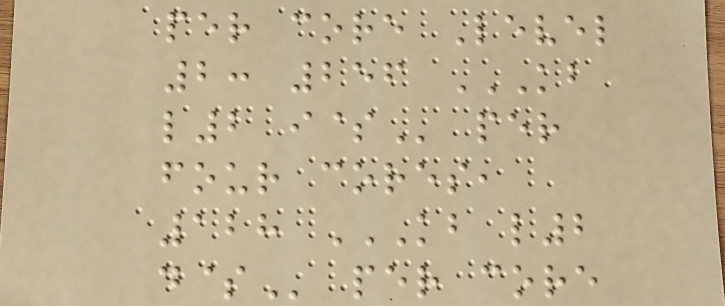per core Level
2: 256 KB
L2 I$ per
four cores,
128 KB L2
D$ per core
